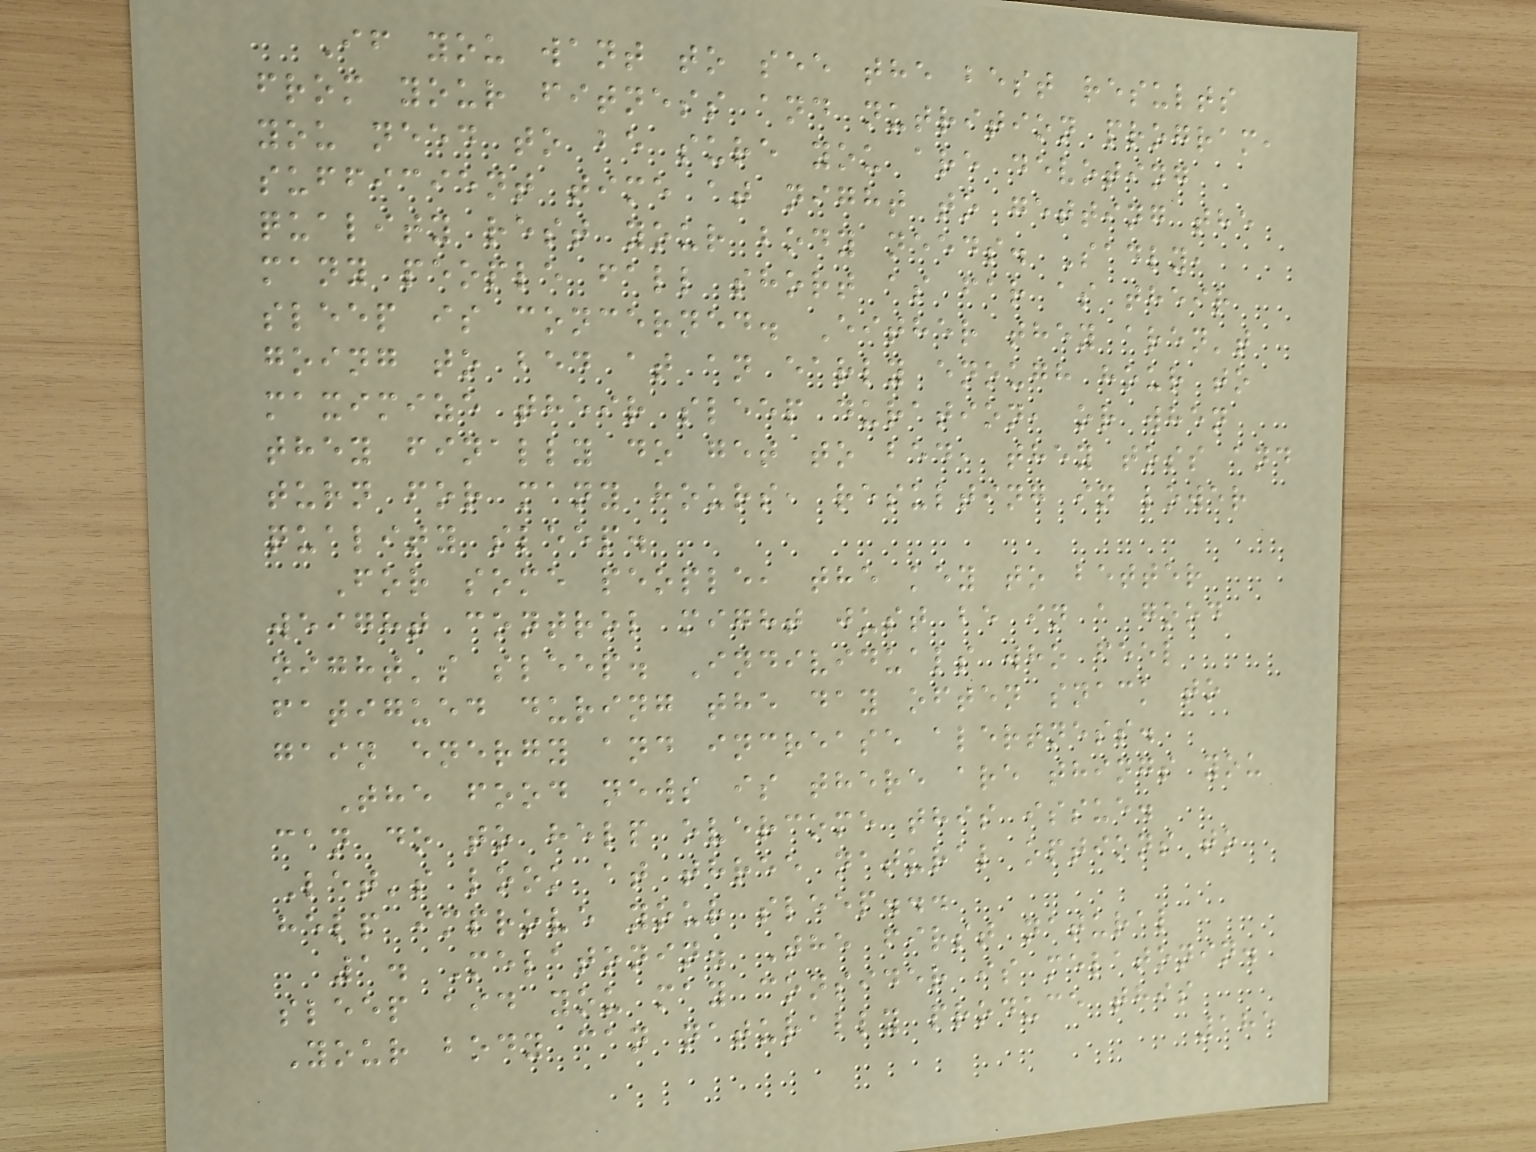If you want to see the best results
from your fitness and nutrition program,
you need to be sure you are devoting
sufficient time at night to getting the
quality rest your body needs. Sadly,
many people fall short as far as their
sleep is concerned. Either they aren't
going to bed at an early enough hour to
maximize their sleep duration, or when
they finally do get to bed, they toss and
turn for many hours, resulting in lower
quality sleep.
For some people, the key to better
weight control might just be in a good
night's sleep. Individuals who feel
fatigued during the day often snack to
gain energy and increase alertness.
The food news is there are things you
can do to help overcome this issue.
Let's look at three natural options to
help improve your sleep...
1. Melatonin. The first natural
sleep aid you may consider is melatonin.
Your body can naturally produce this
185
